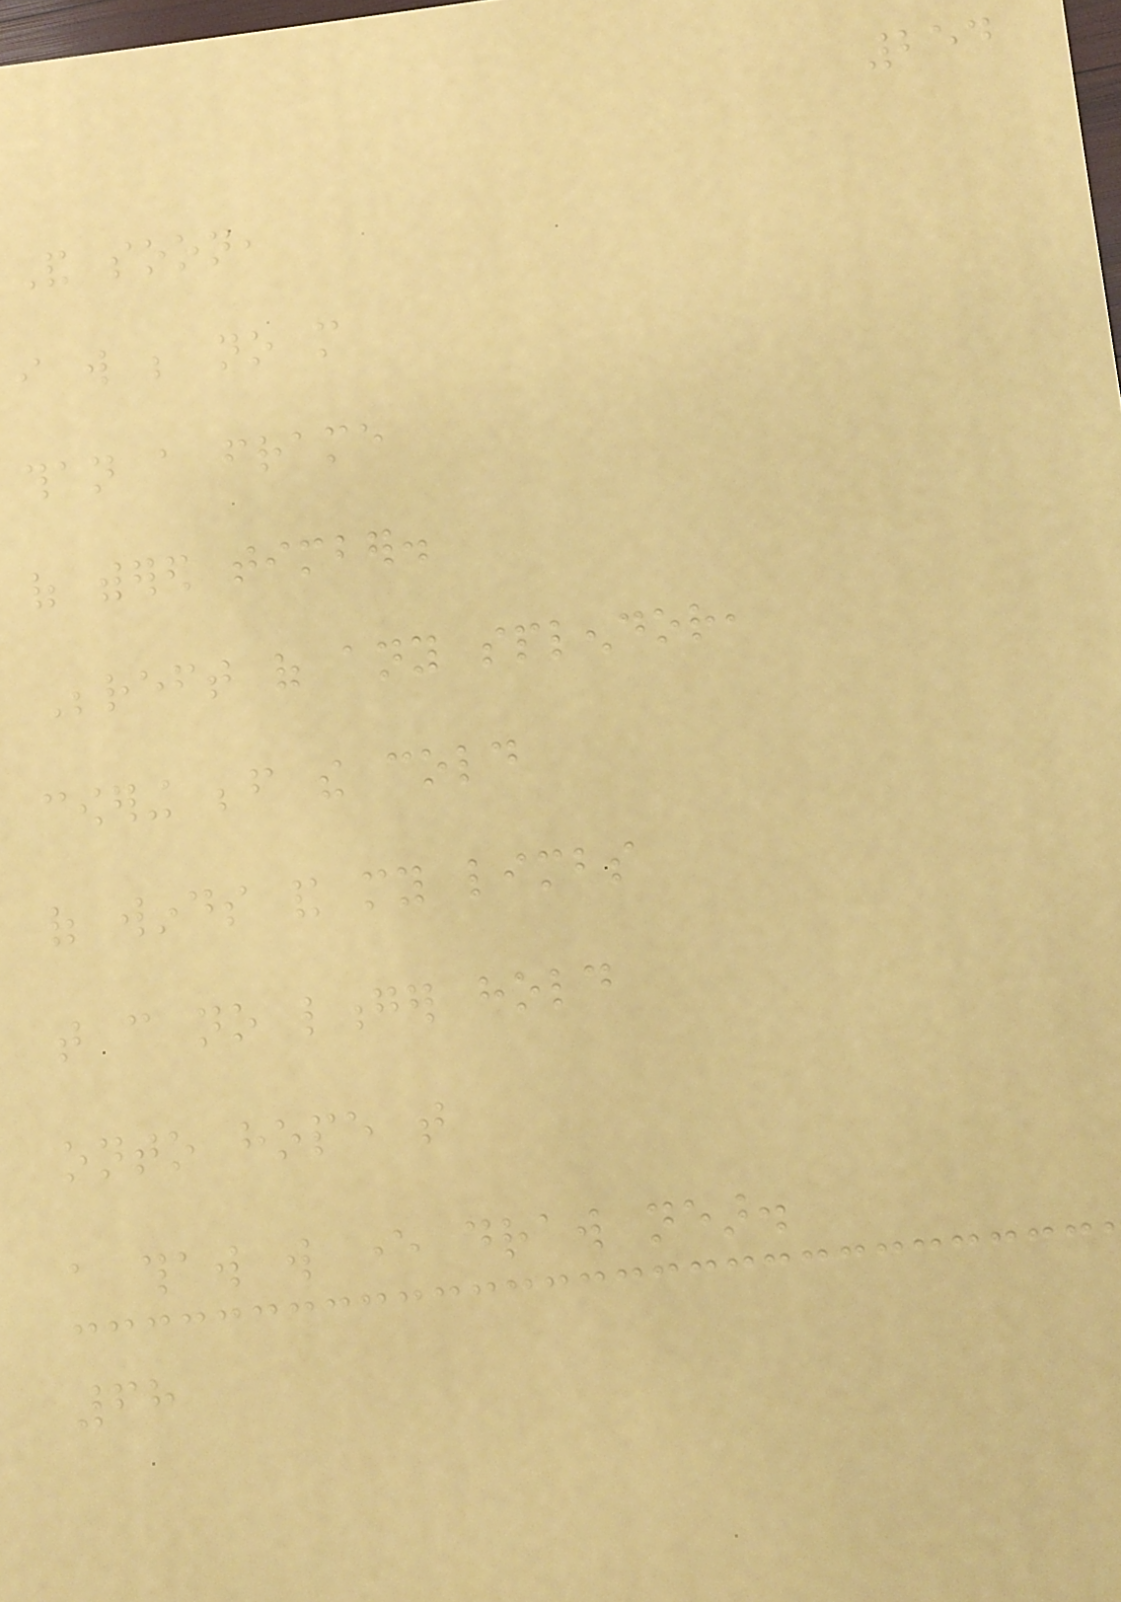254
And soon,
i will be no more
than a frame
of withered timber.
Bereft of any splendor,
cowering before the cold
of winds and my limbs
that can no longer hold
onto hope that
a thaw will ever draw near.
68
